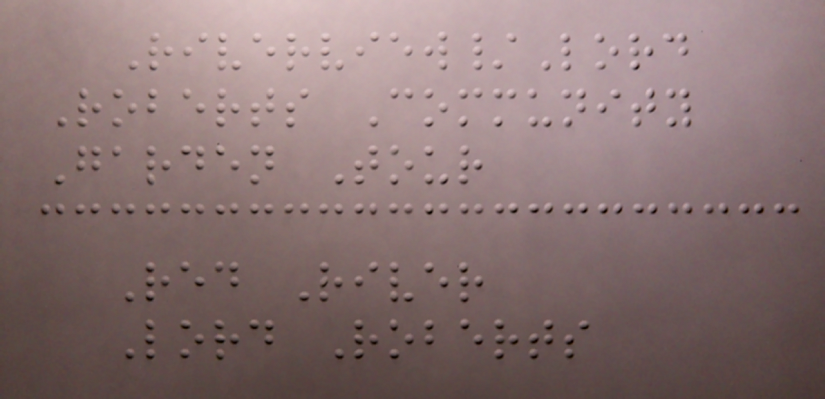Riverview/Lord
Roberts Community
Garden Tour
Red River
Lord Roberts
